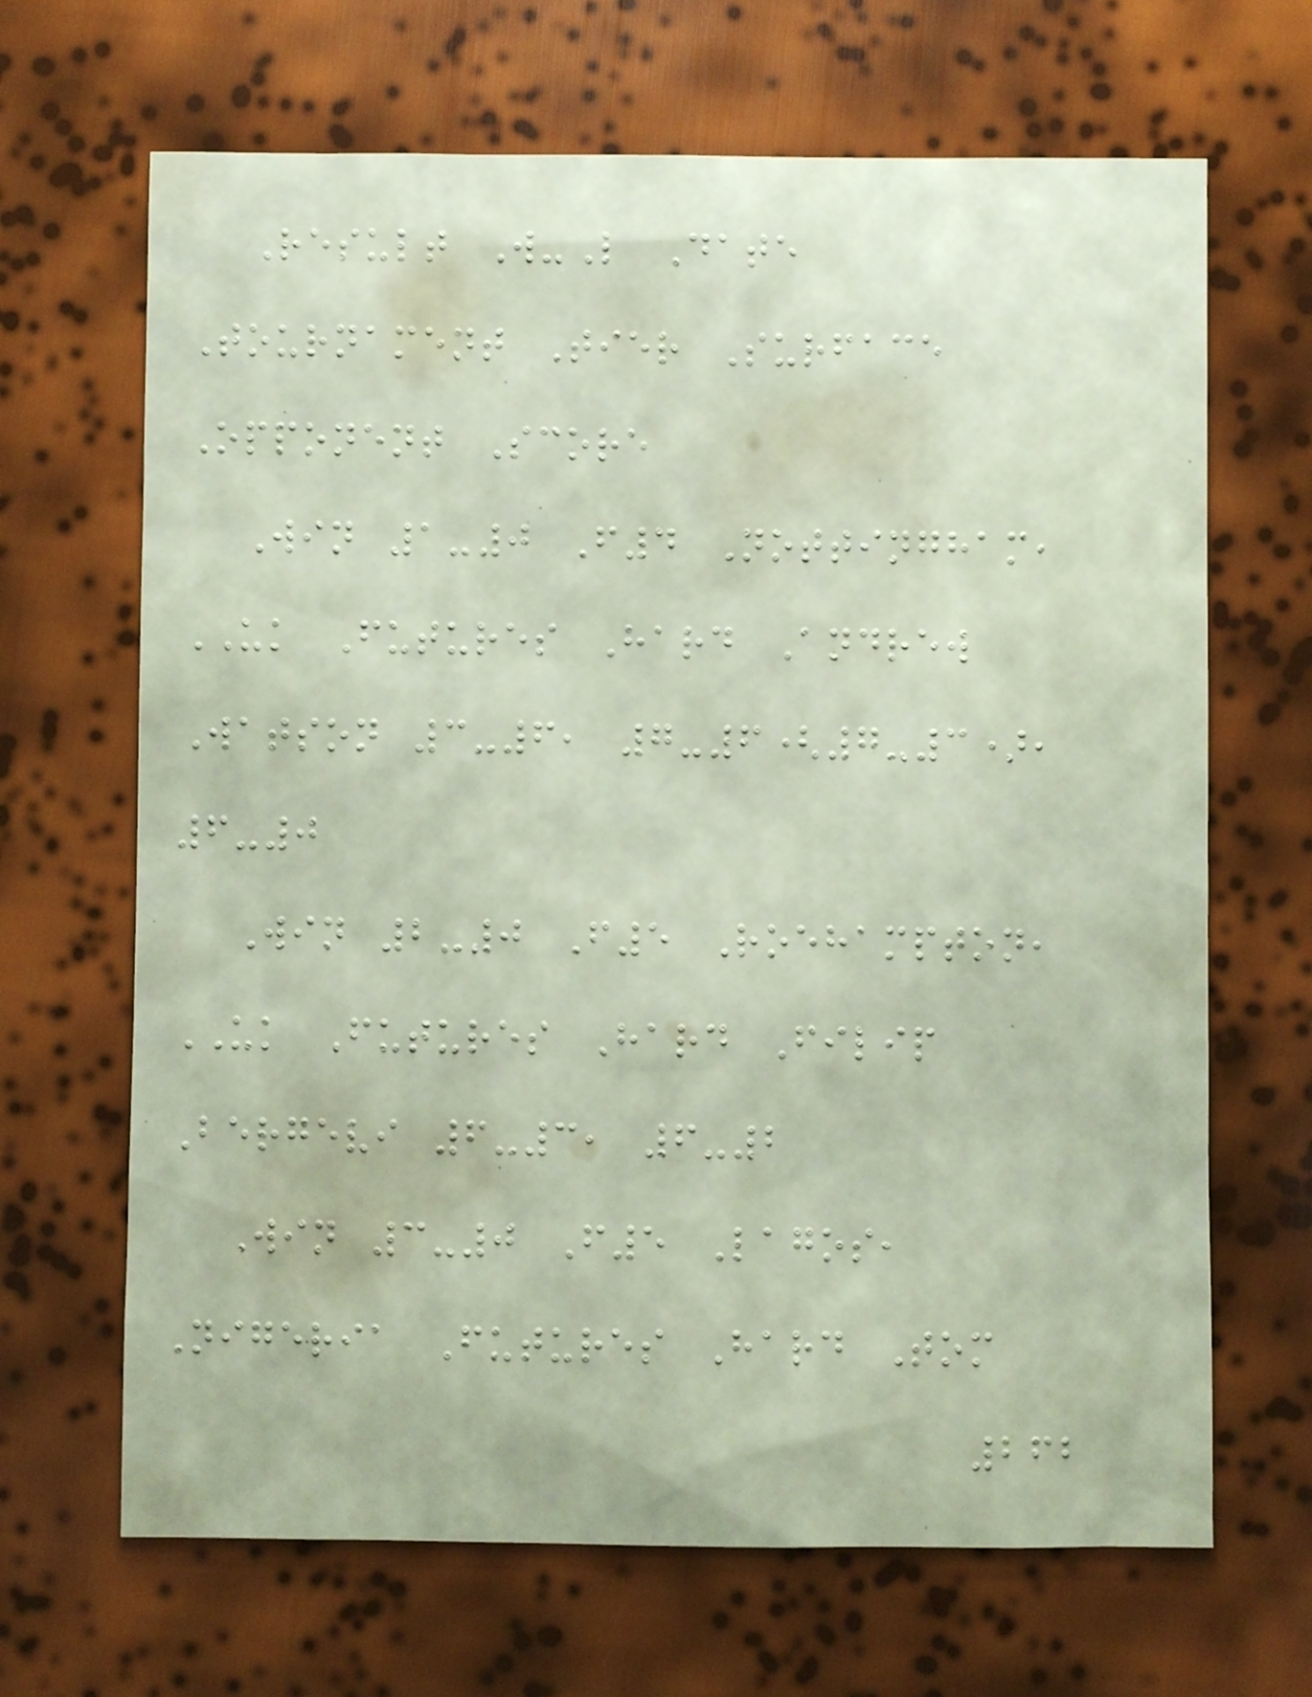Result W-L Date
Tournament Tier Surface
Opponent Score
Win 1-0 F4 Nottingham,
UK Futures Hard Andrew
Watson 3-6, 7-6(7-3),
6-0
Win 2-0 F5 Roehampton,
UK Futures Hard Filip
Bergevi 6-3, 6-2
Win 3-0 F5 Lagos,
Nigeria Futures Hard Tom
262
